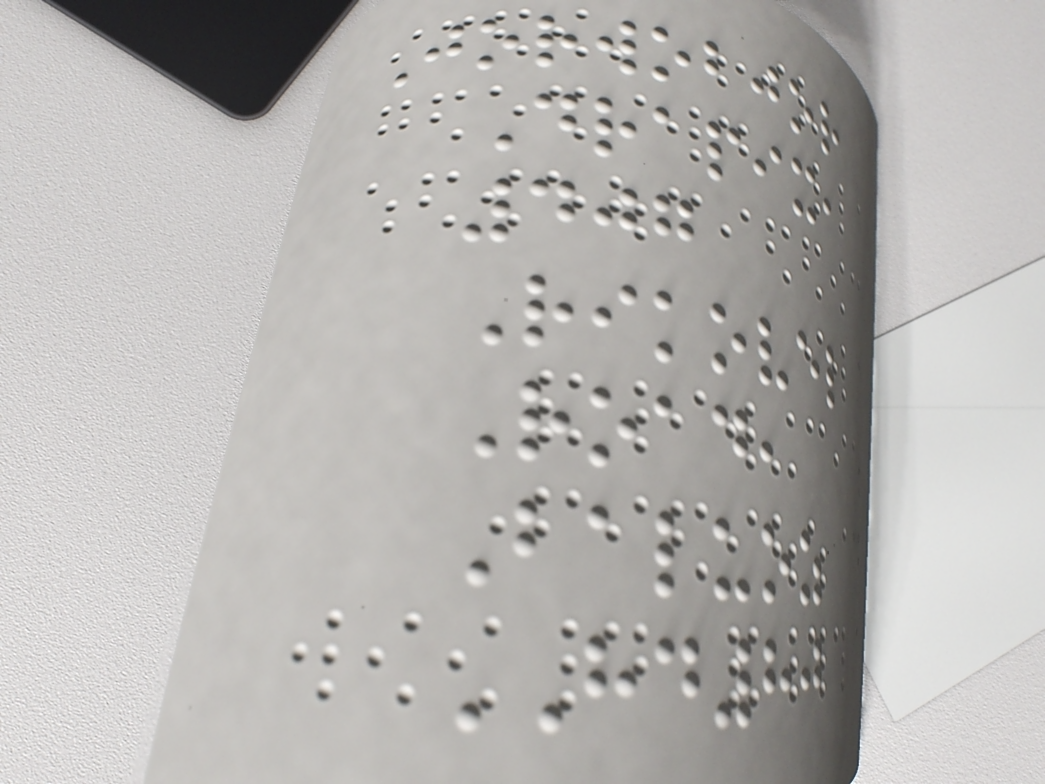Jorwobjor
Drapix,
407
Rikovel
Road,
Baluoz
HD80
